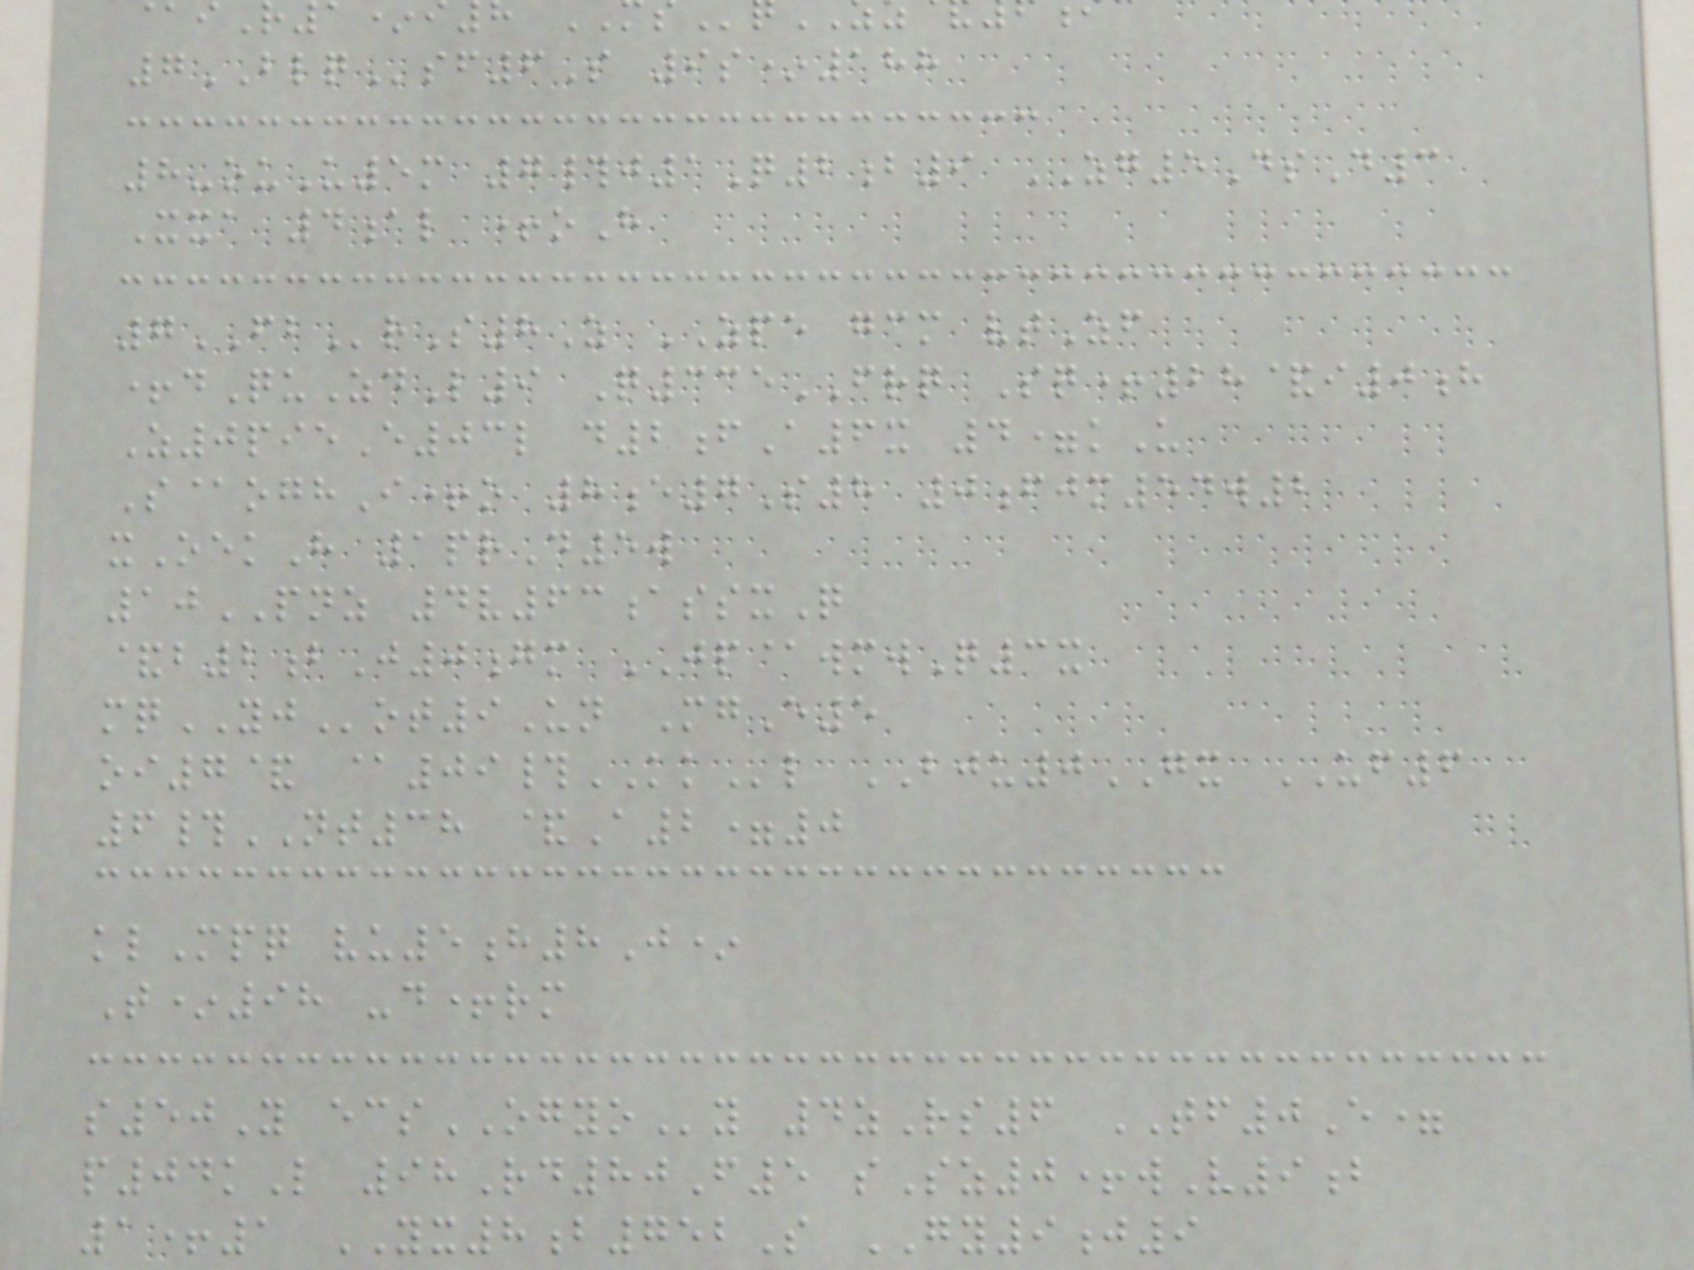7BLQsf6S 9s*188
8-ouU5m 7#j1Q2b9 ZG5DsD3
Xxa 4al +oH
7FBrS8Z ZPE gcm vtZf
+dQuZdL9 Q335FRQ Sq+28&i0h
Z0pieE03l d2fA6x 4=kU
S@oghI+o 8e7S8 0fjm54w2
xOekH 1prD5w
10PNZ 4v63assxQ
&b2bJ0gm JP@wmwQ3x
mqYJot9Un MgE5
oi7& @09#KKl BJU0GX UF6
6#NT38 &A2=0
klMpq vu5h8J*
T*98 -d+rm
s50Y ecsOGYOy 4zRs6 TF0E=
p04kL 98Rd80F5 sSz0+wV9b
1+1 YX8b752S GY9j9
